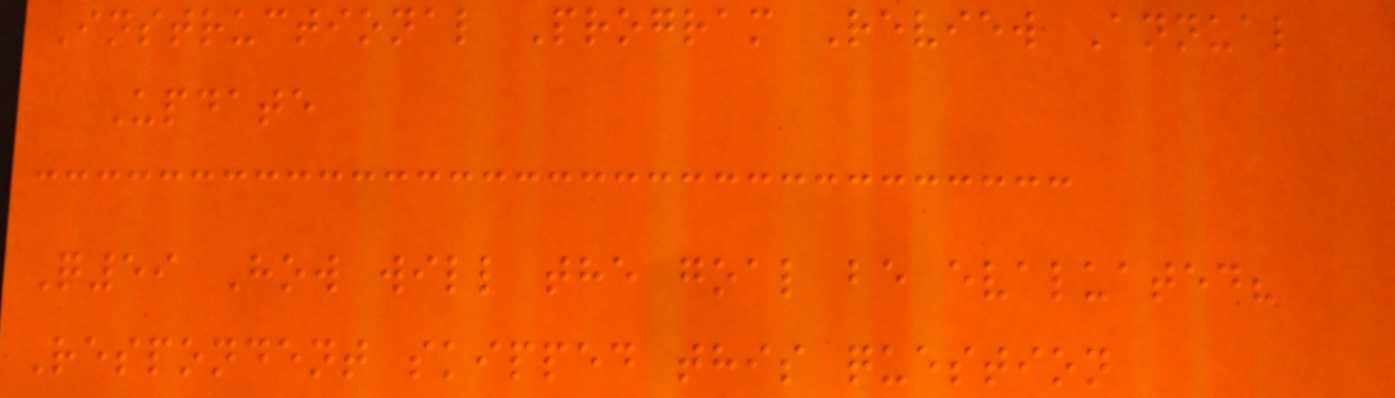Instructional Program Review Annual
Update
Q59 How will the goal be evaluated?
Respondent skipped this question
